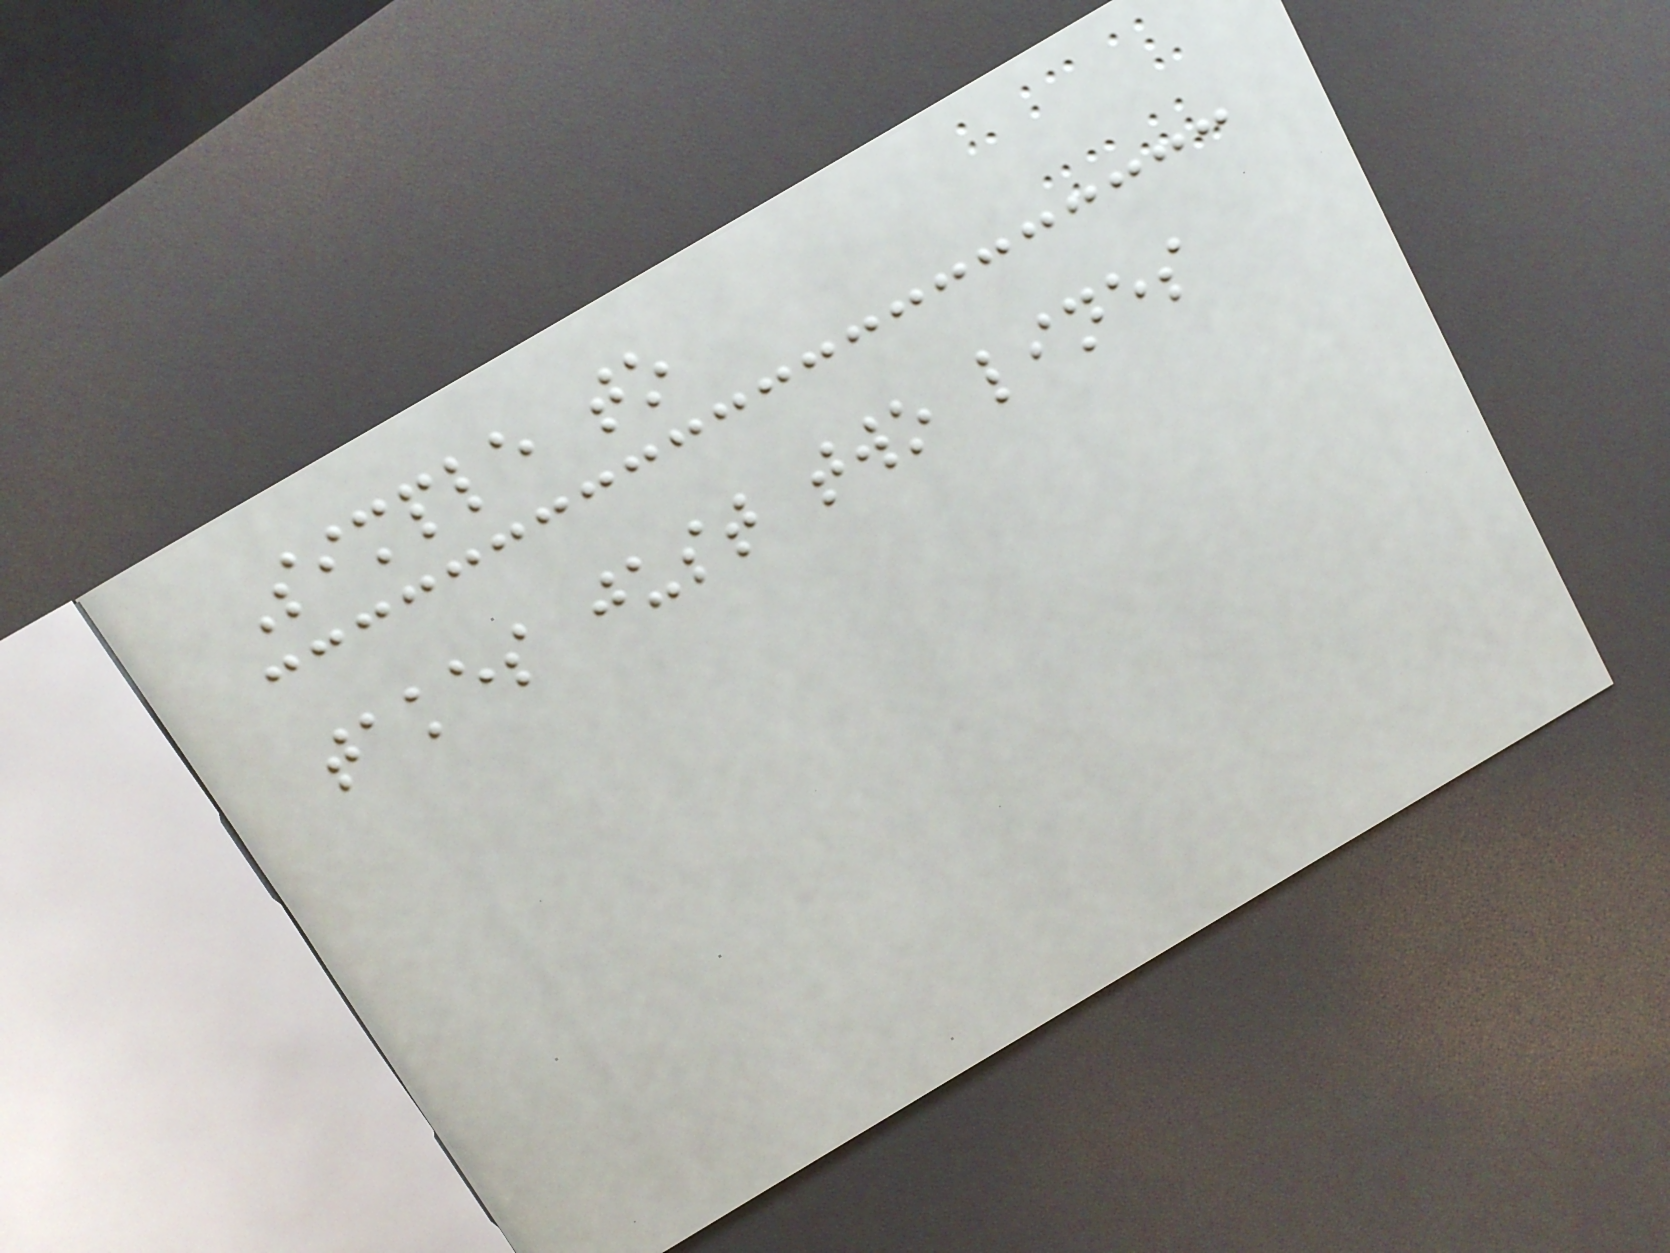Simple to
takes just two lines
